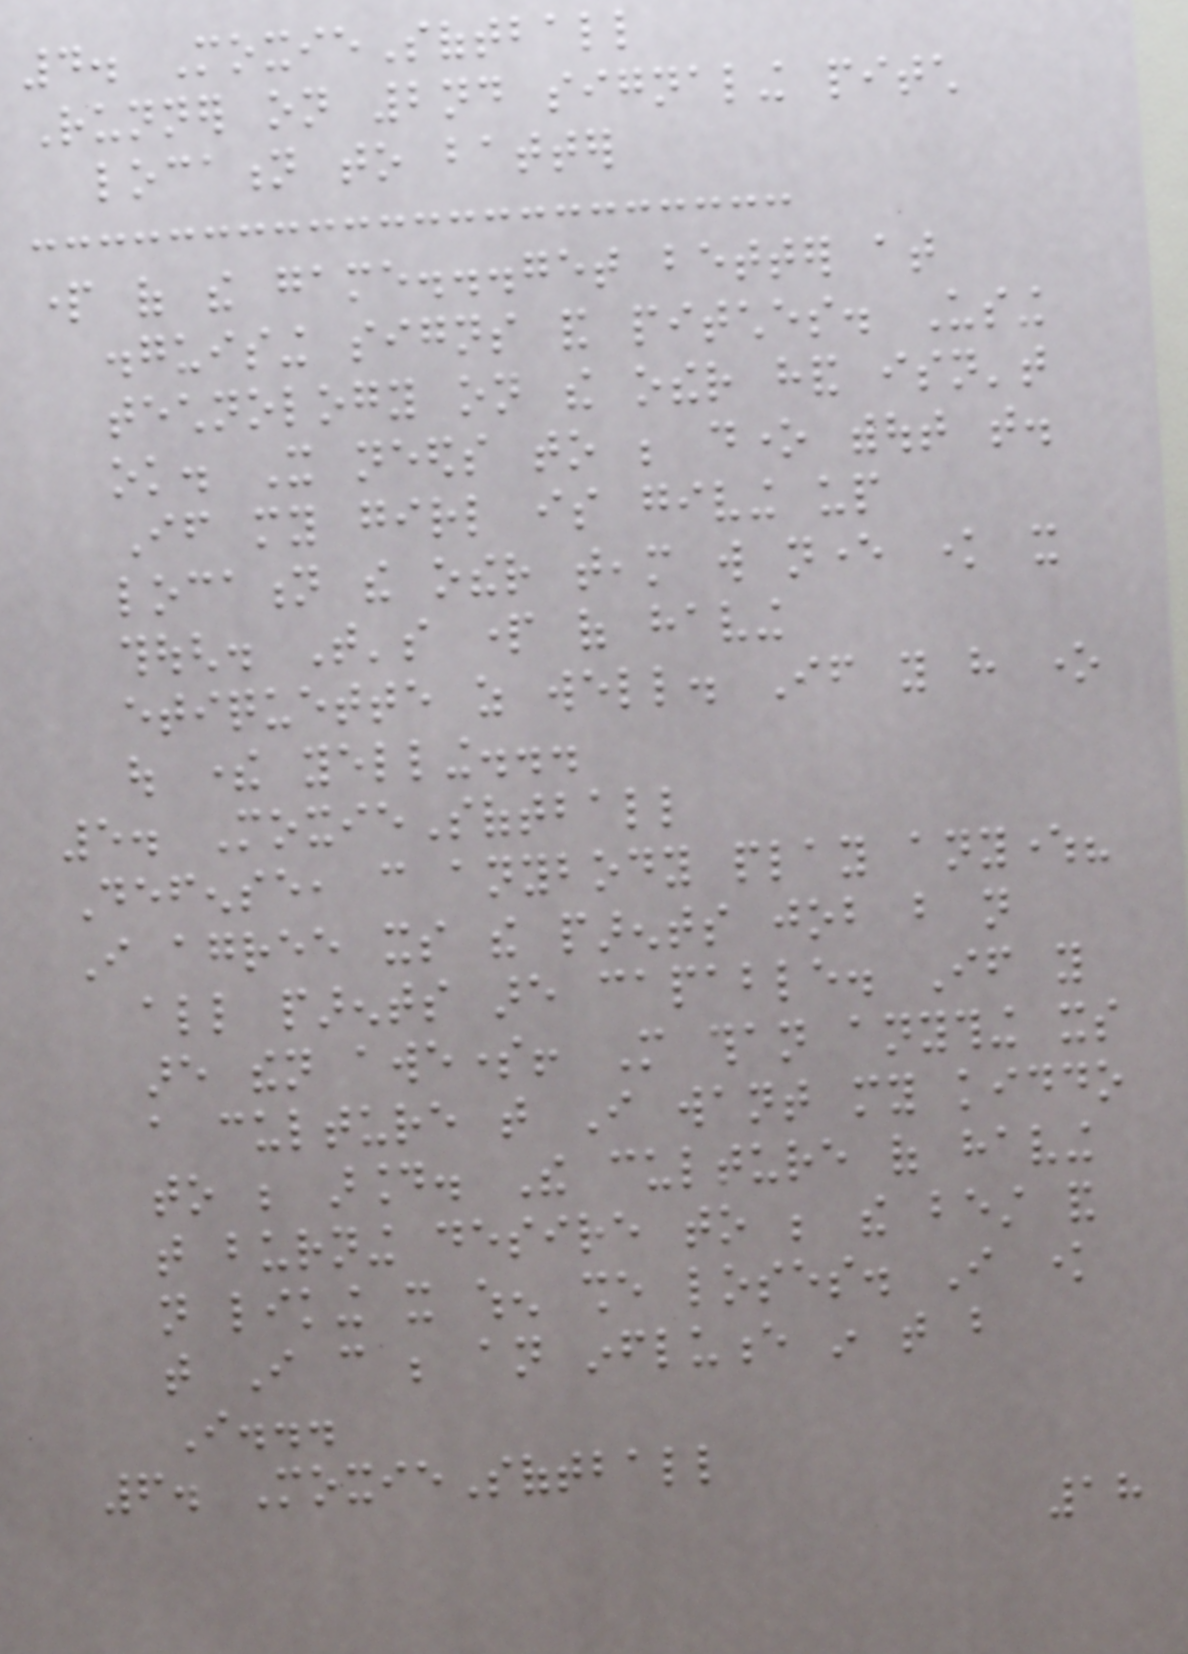4. MoxieSoftball
Runner on 2nd signaling pitch
location to batter
part of the game...get better at
disguising signs and pitches. Using
technology on the other hand isn't
ok. It needs to be done without that.
If my girl is giving up
location the other team will never know it
though. That's part of having
etiquette as well. If you have one
out there yelling...
5. MoxieSoftball
Defense, can anybody play anywhere?
I agree its the parents job but not
all parents are capable. If you
are then awesome! More than anything its
a culture that I want my kiddo
to be around. The culture of having
that burning desire to be the best and
not liking it when she loses. I know
that I can be an influence in that but
I...
6. MoxieSoftball
18
